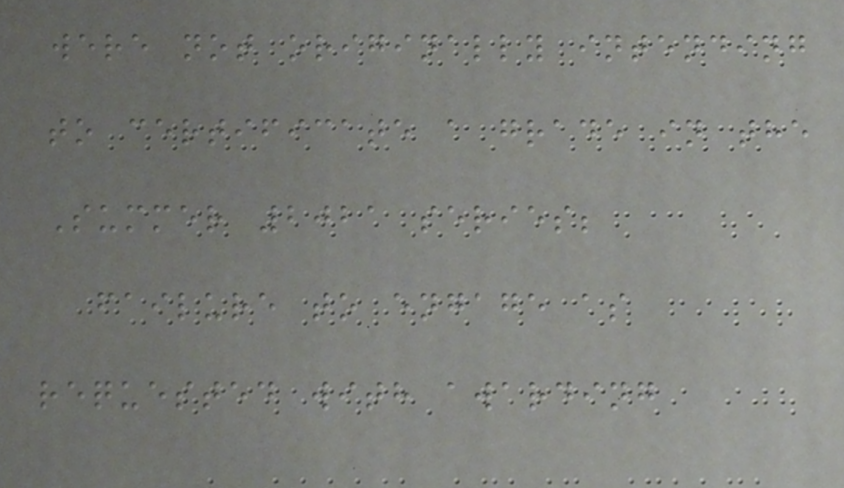were not originally intending
to certificate a grade in the
Summer 2021 series;
failure to engage as
requested with awarding
